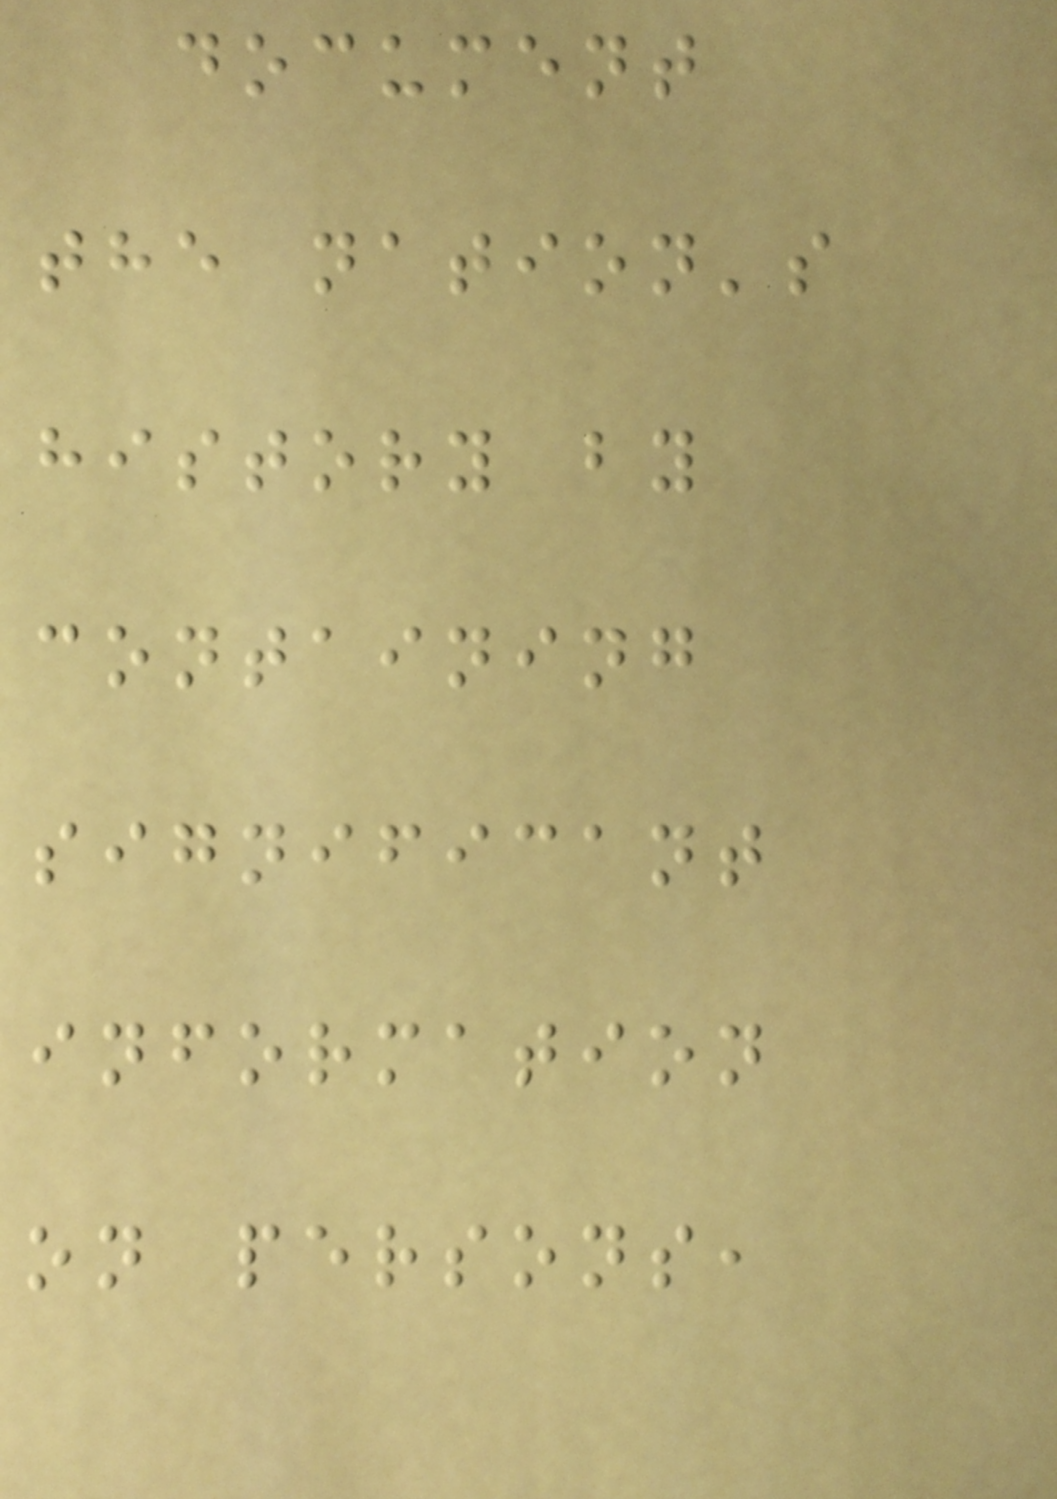document
the nation's
history by
containing
significant
information
on persons,
